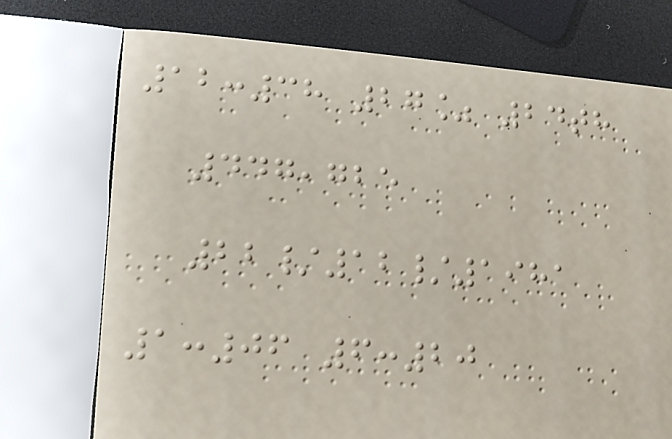12:38 27% 24th
447,725
22/12/1981
1:06 6:20
